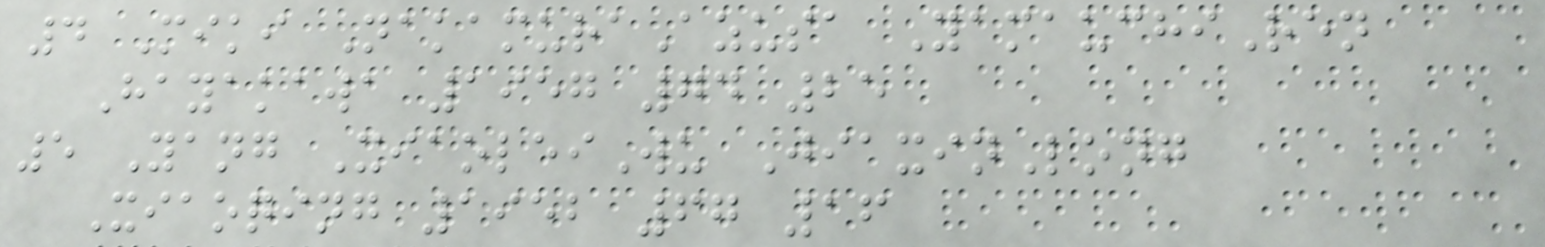4 Miki NakamuraAzusa YamauchiRen
Hayakawa 1957 74 25
5 Yang XiaoleiWu JiaxinLong
Xiaoqing 1952 67 16
